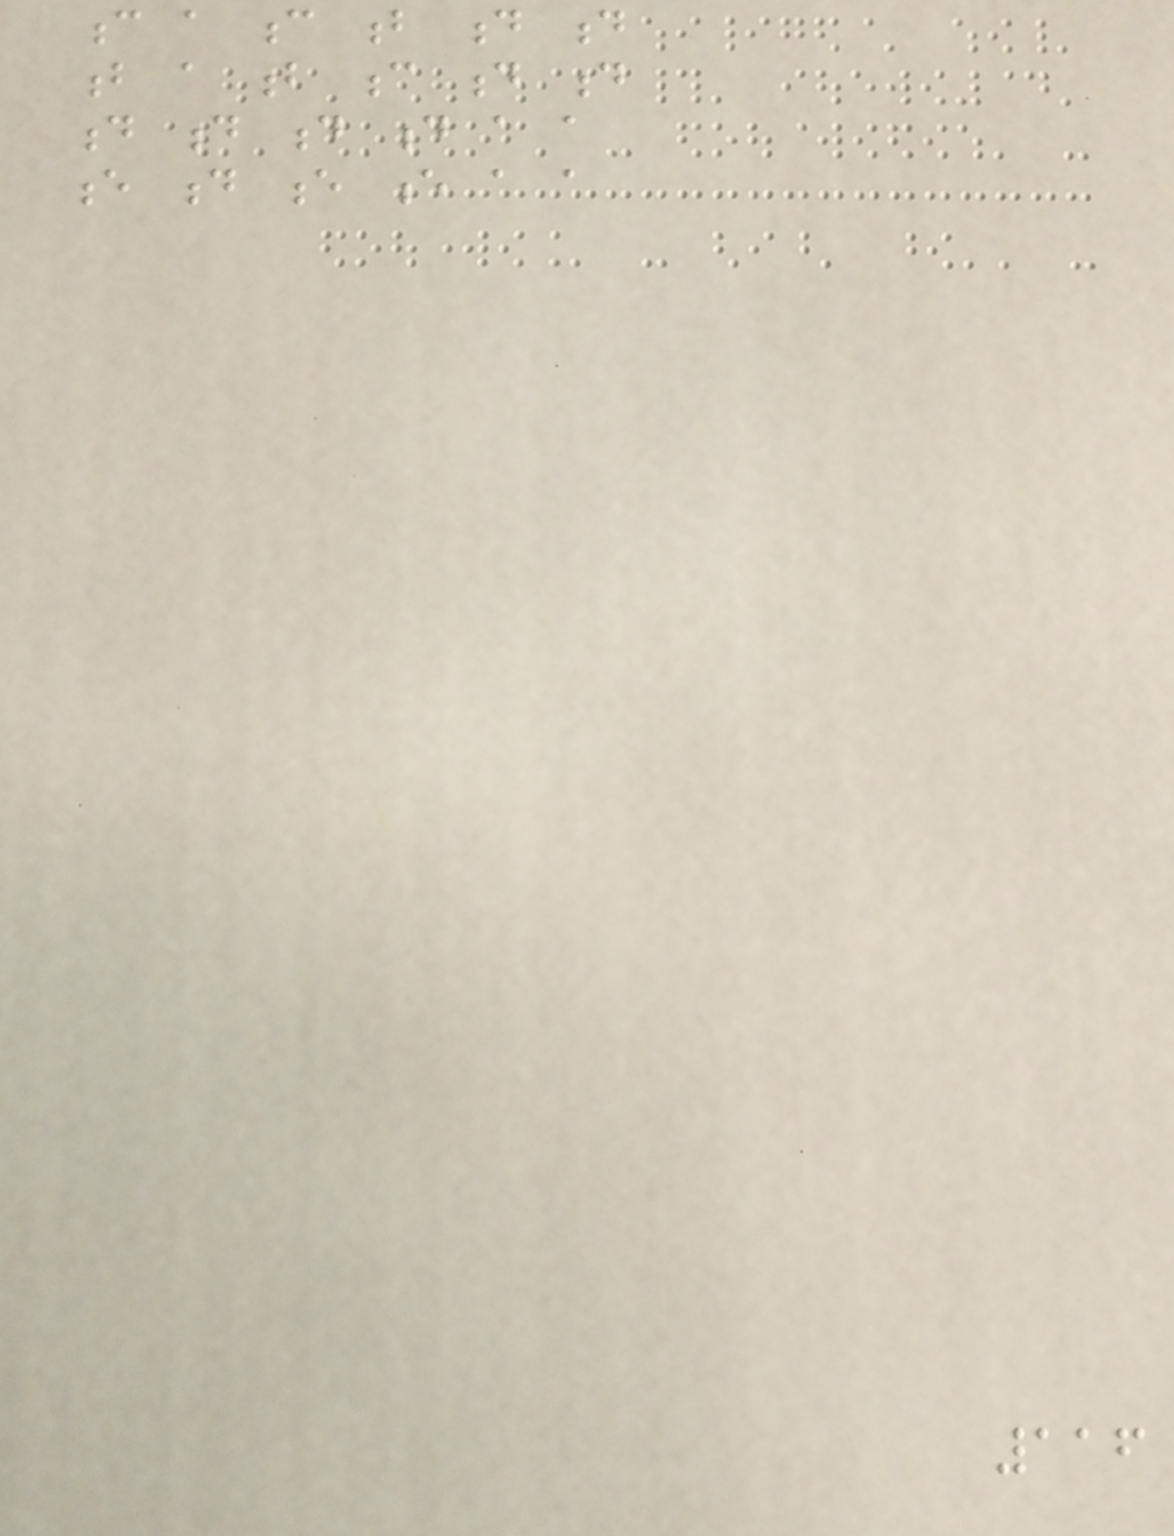c a c b d d
b a b c d d
d d d d a a
e d e e a a
116
